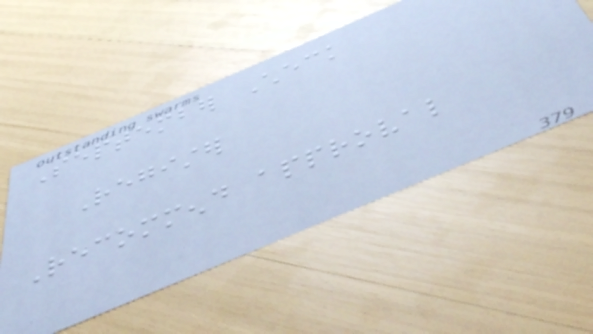September Check
Register
Recommend approval
